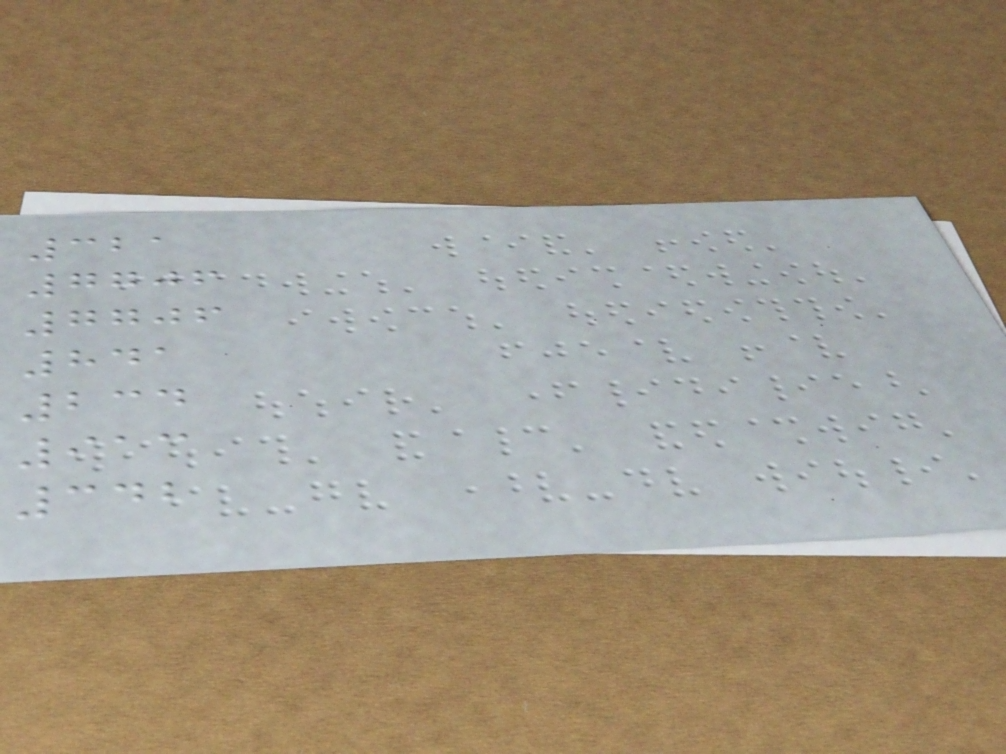321
7706
7706
841
234
913
342
